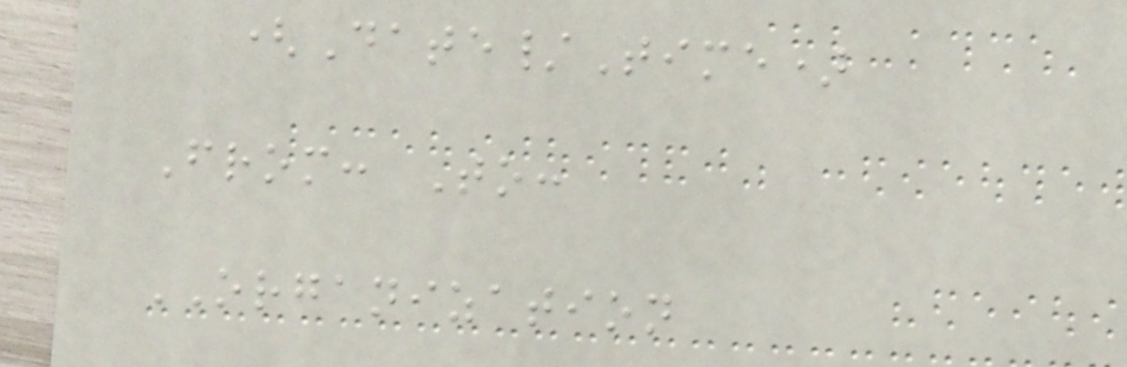(Date/Time)
From: To:
ORGANIZATION
